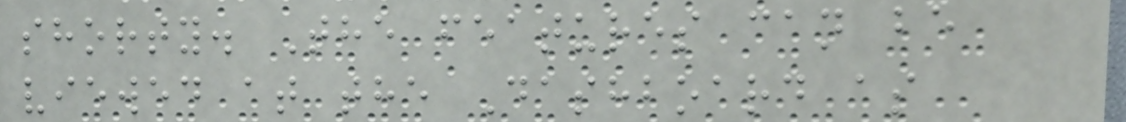shorty. The features can be
viewed at the Dashboard as
